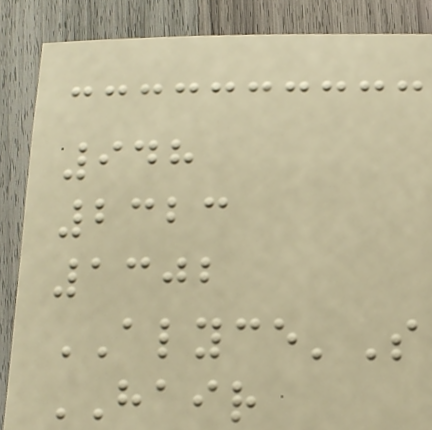948
2323
1302
ALYCE'S
HAIR
